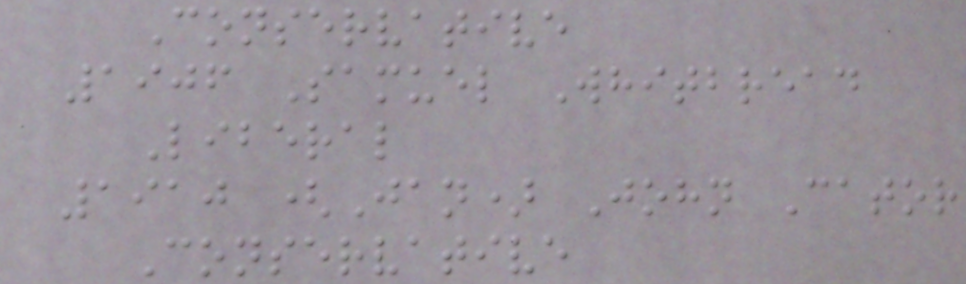Conservative
1906 Samuel Whitbread
Liberal
1910 (Jan) John Cator
Conservative
